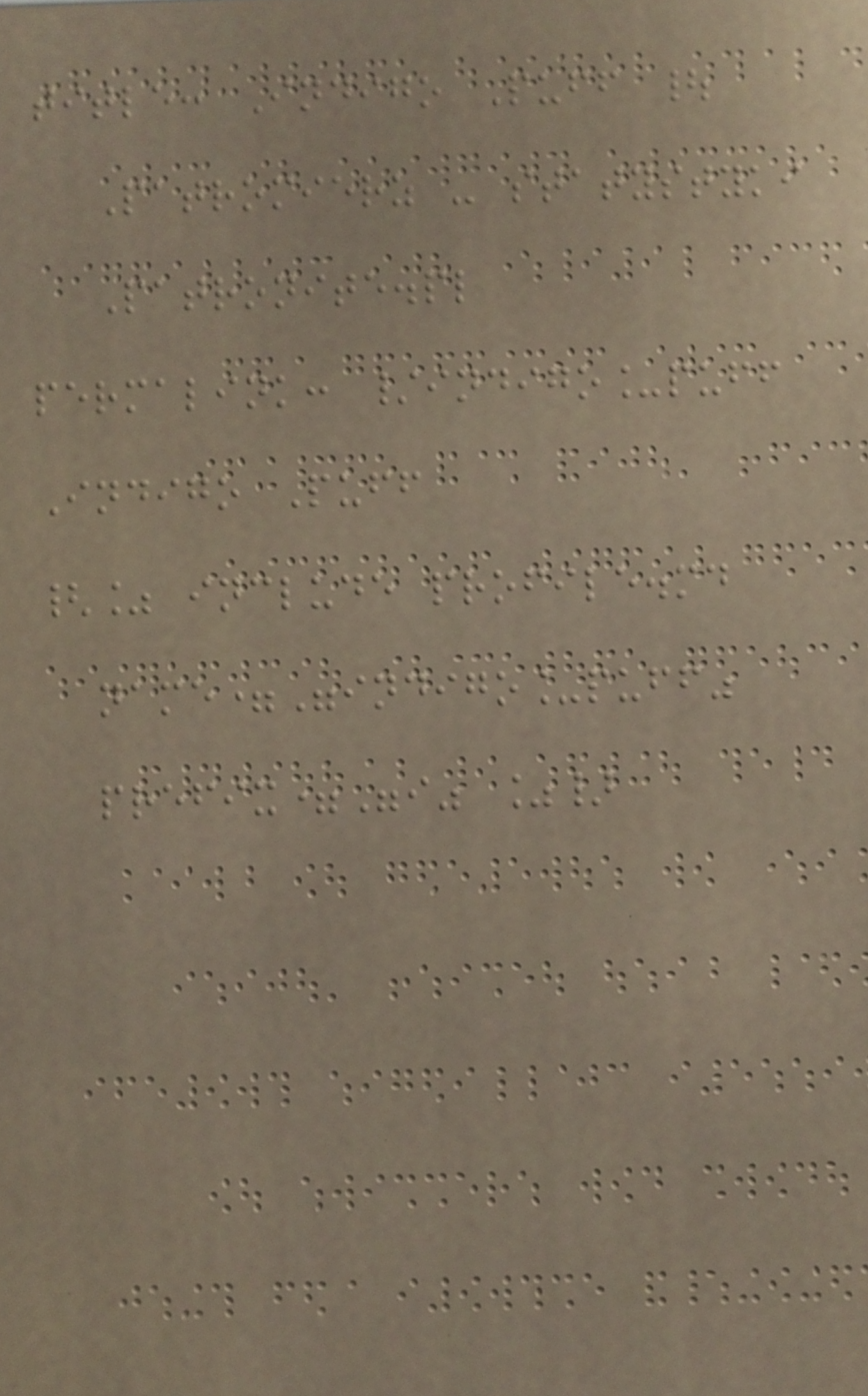title: Indigo Puff |
Patromierz - statystyki
Patronite.pl
permalink: /indigo_puff
Indigo Puff
{% include profile.md
name="indigo_puff"
prefix="i" %}
